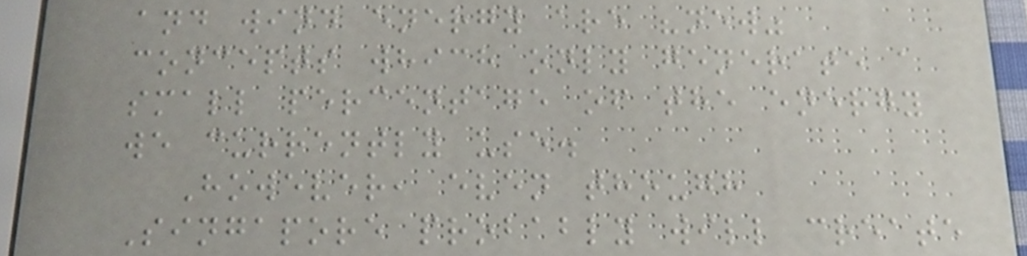and wind energy are "new"
concepts which only generate a
small percentage of the energy
we currently use.
However, even though
Singapore probably will create
